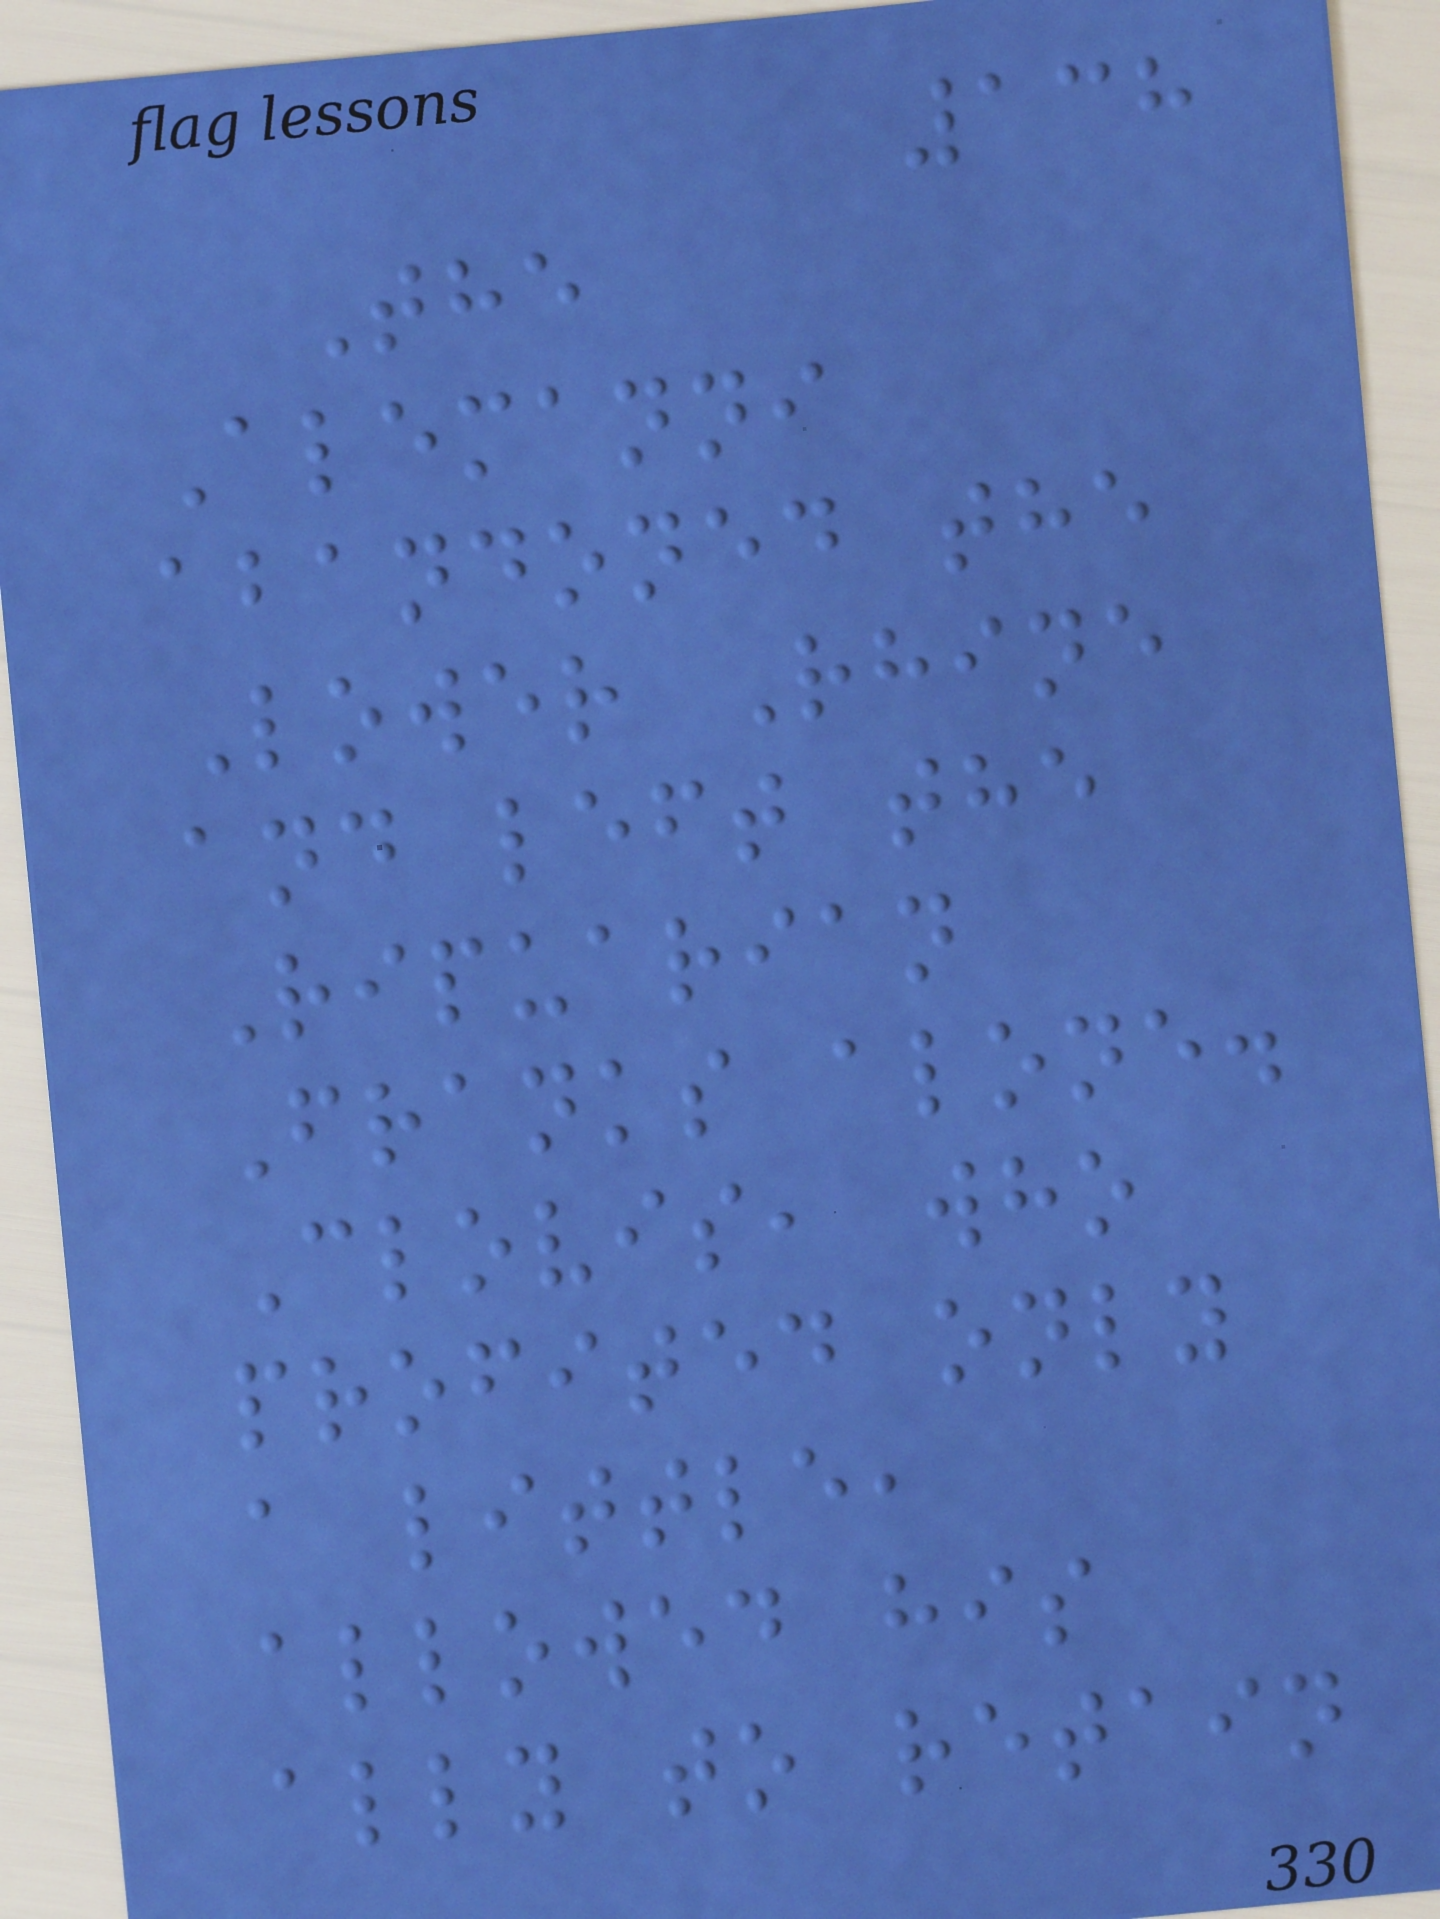138
The
Alemanni
abandoned the
Lower Rhine
and left the
Ripuarian
Franks alone.
Clovis, who
profited only
a little,
allowed his
ally to retain
